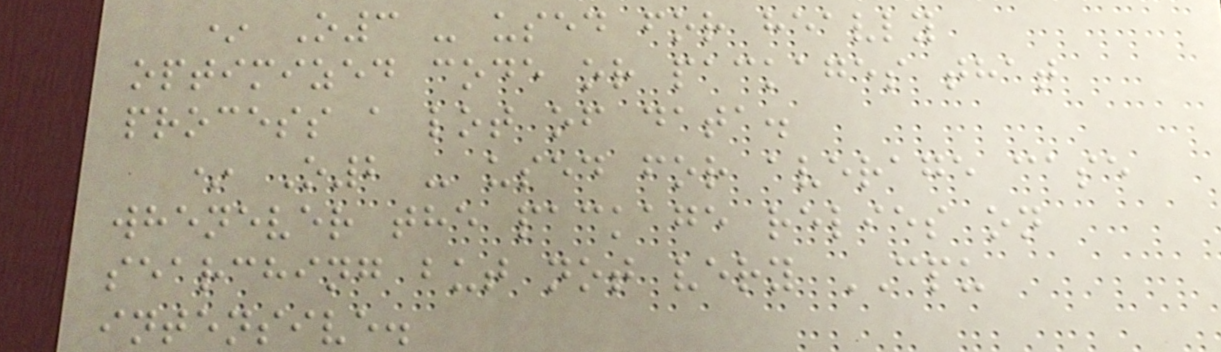* O3 - used for heavly
optimized code or packages that
process a lot of data.
* O2 - used for average case
whenever the package relies on
searching but not very CPU
intensive.
